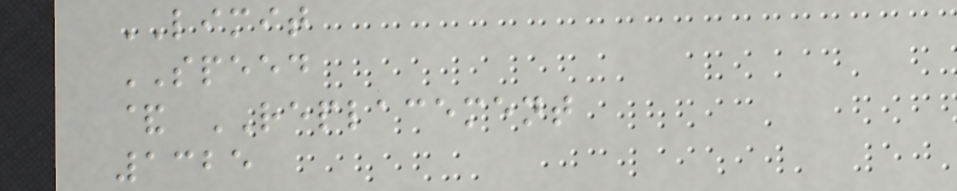LIMIT
SPEED
& REPLACEMENT
1325
